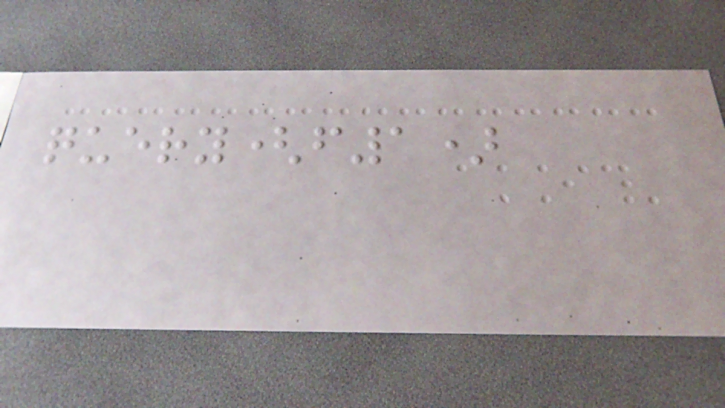query(f1)
